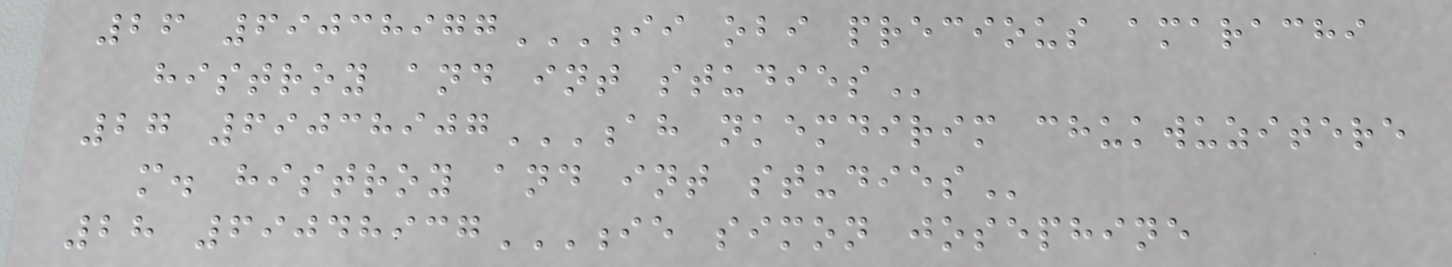26 69038977II OBI PRECIOUS AMARACHI
HISTROY AND INT STUDIES
27 69038907AH NKEMDIRIM CHUKWUZITERE
M. HISTROY AND INT STUDIES
28 69048937IE SIMON JOSEPHINE
